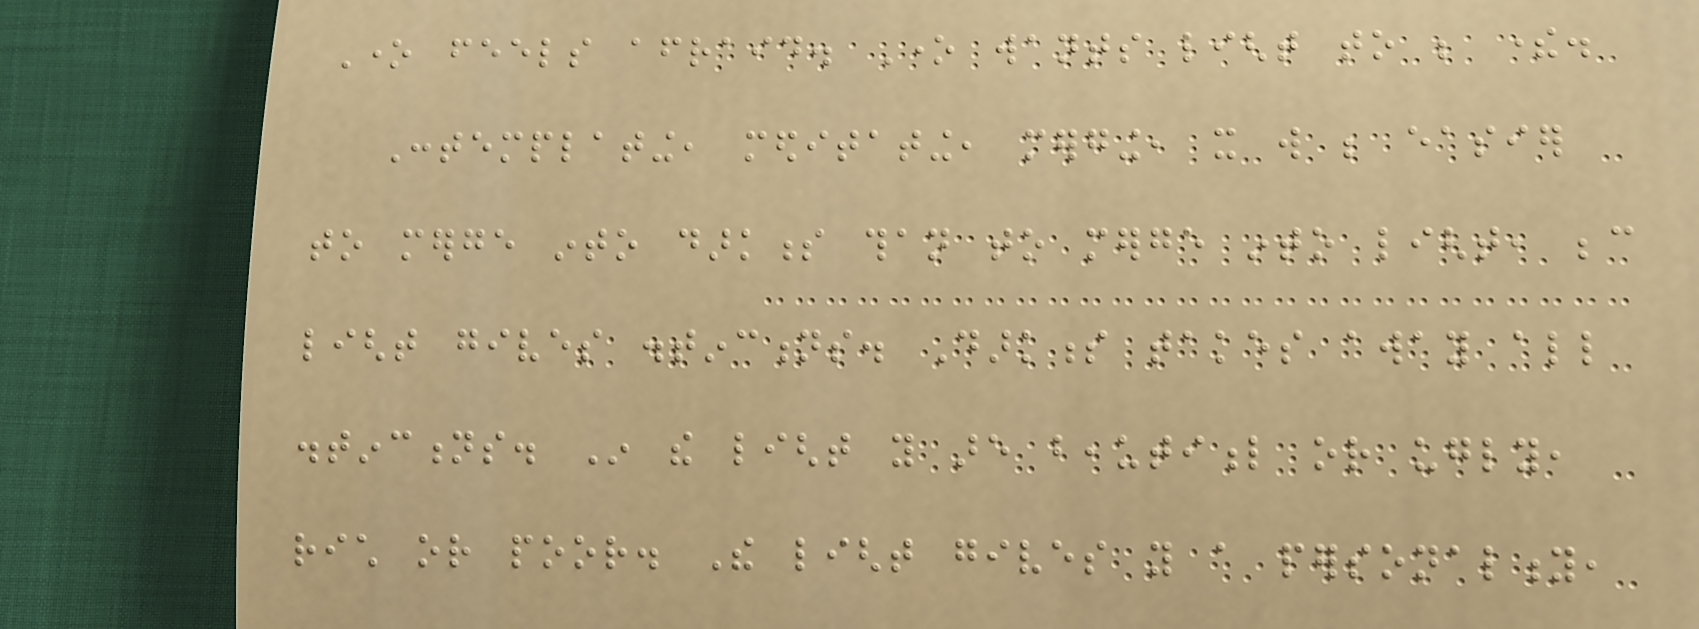One feels afraid. One wants light to be there.
Contemplating, meditating, merging, it will be easier
to merge into darkness than to merge into light, because
light gives distinctions. Darkness takes away all
distinctions. In the light you are beautiful or ugly,
rich or poor. The light gives you a personality,
